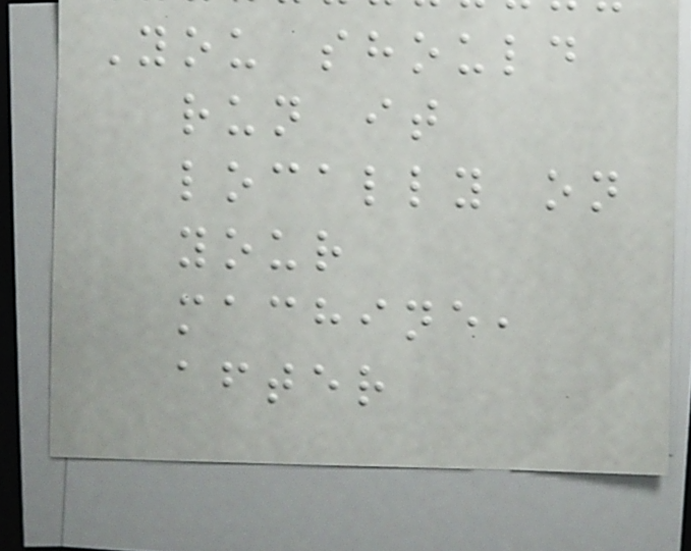You should
run it
locally on
your
machine,
after
